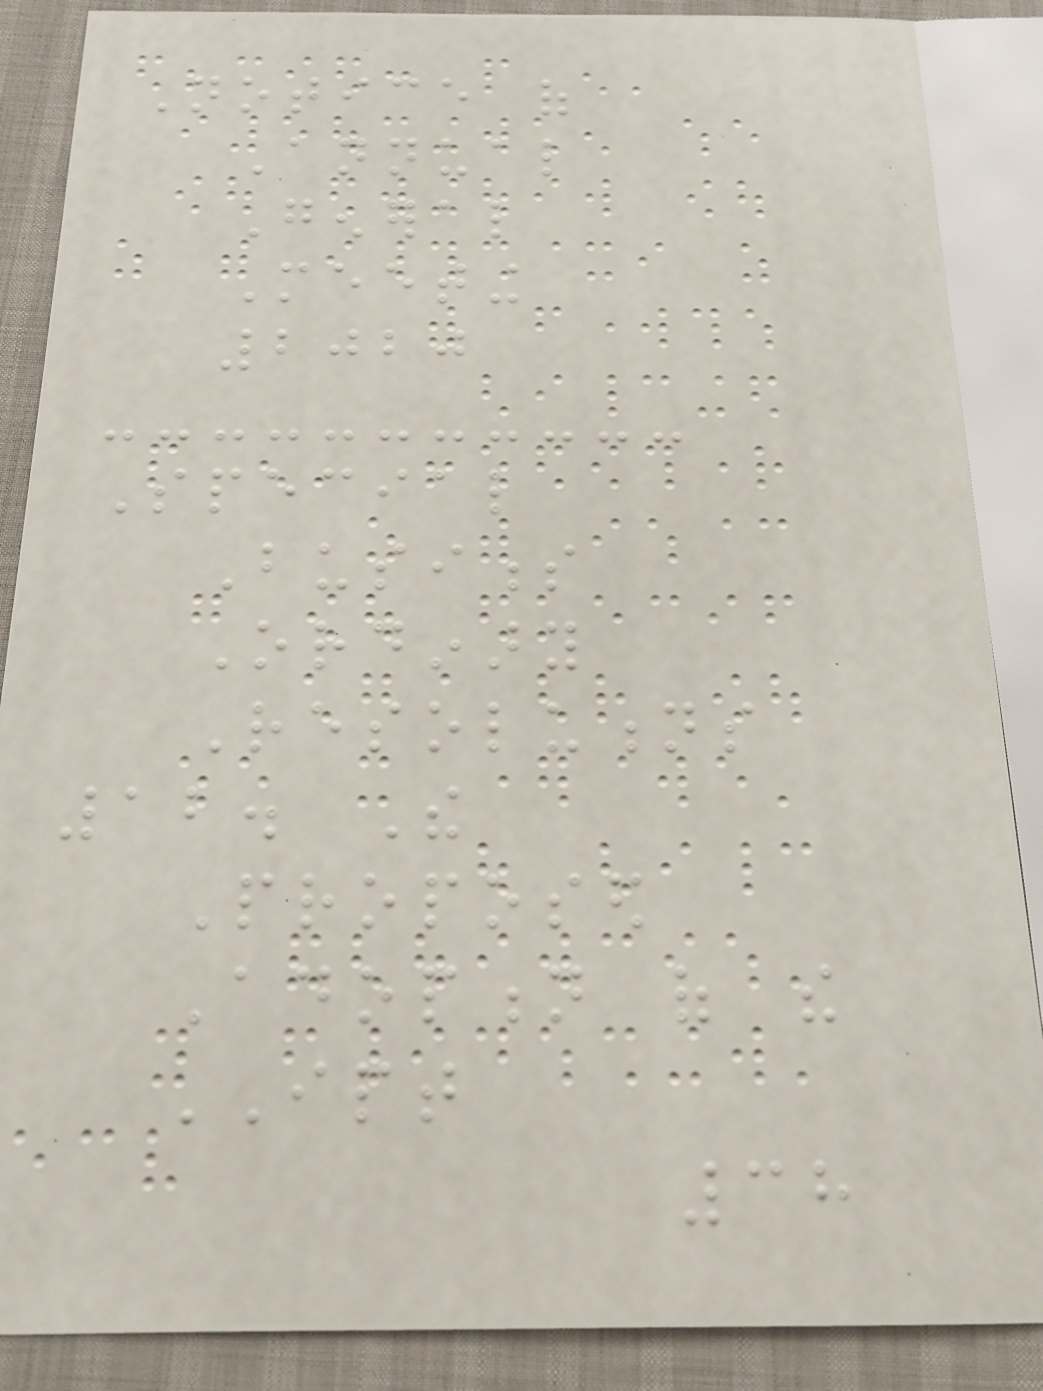Notice of
Annual
General
Meeting
2020
Special
Business
Ordinary
Resolutions
12. The
Proposed
Adoption of the
IPT
38
